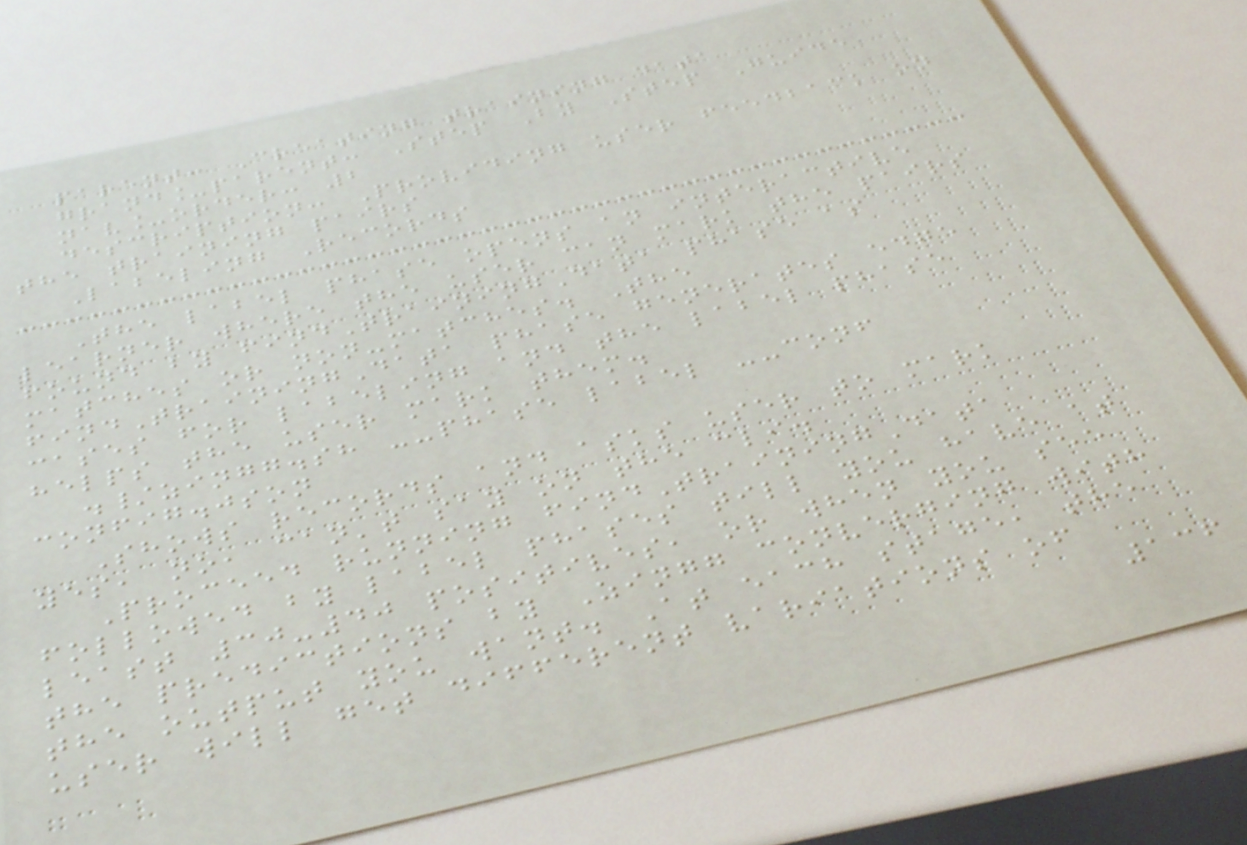parent: Creating training data
grand_parent: Step By Step Guide
nav_order: 2
description: Providing user feedback on
the training pairs
Labeling Records
The label phase opens an interactive
learner where the user can mark the pairs
found by findTrainingData phase as
matches or non-matches. The
findTrainingData phase generates edge
cases for labeling and the label phase
helps the user mark them.
./zingg.sh --phase label --conf
config.json
Shows records and asks user to mark
yes, no, can't say on the cli.
Proceed running findTrainingData
followed by label phases till you have at
least 30-40 positives, or when you see
the predictions by Zingg converging with
the output you want. At each stage, the
user will get different variations of
136
